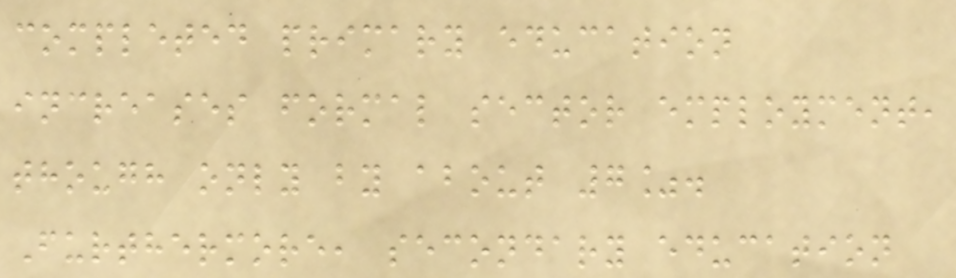completed primary education
increases formal sector employment,
though only by about 7%.
Furthermore, secondary education
